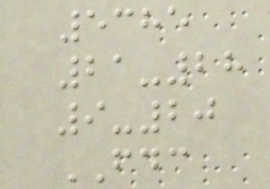5385
21-28
9-20
FDC
